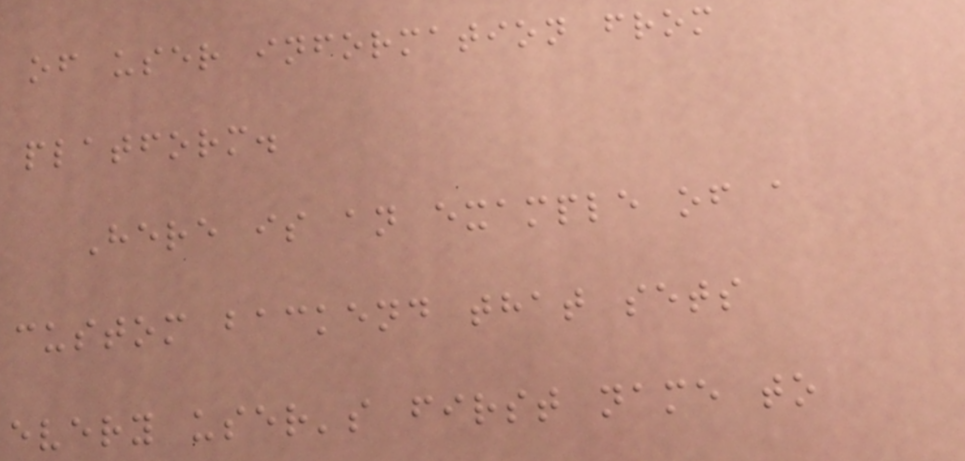of user information from
platform.
Here is an example of a
custom backend that sets
every user's first name to
